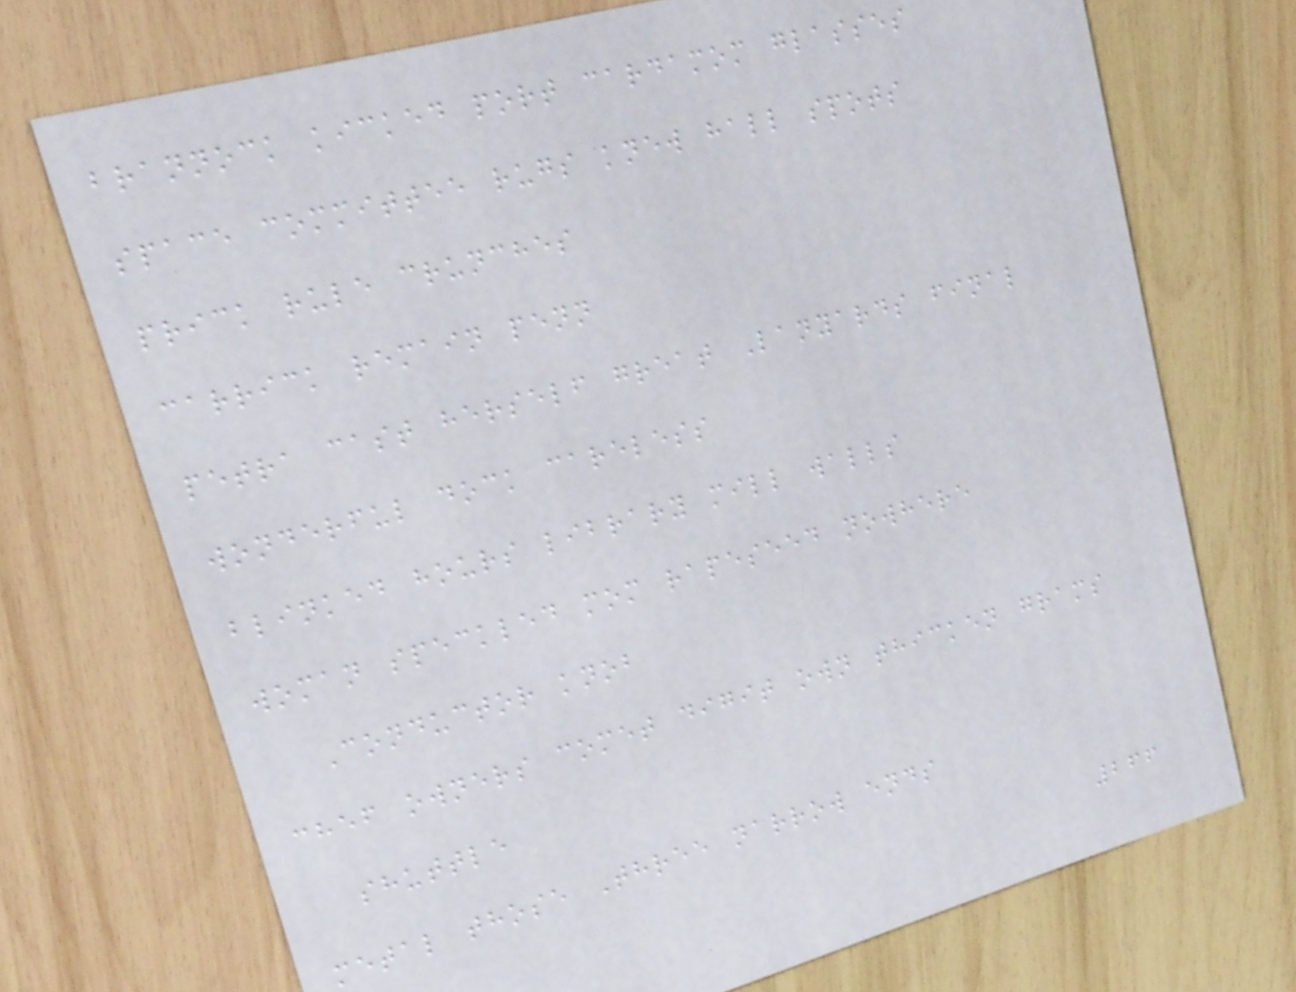brannock kicked port cardamom glasses
space committee rugs knew hall spots
prick rule crunches
carrick remain penn
petra cast herself great Lanyards final
wonderful dock careless
blinked hours library mill walls
woman speckled mom rapeseed nowhere
Conductor knob
chef owners comet digit own thicken grams
shuttle
metal those Three narrow ends
266
